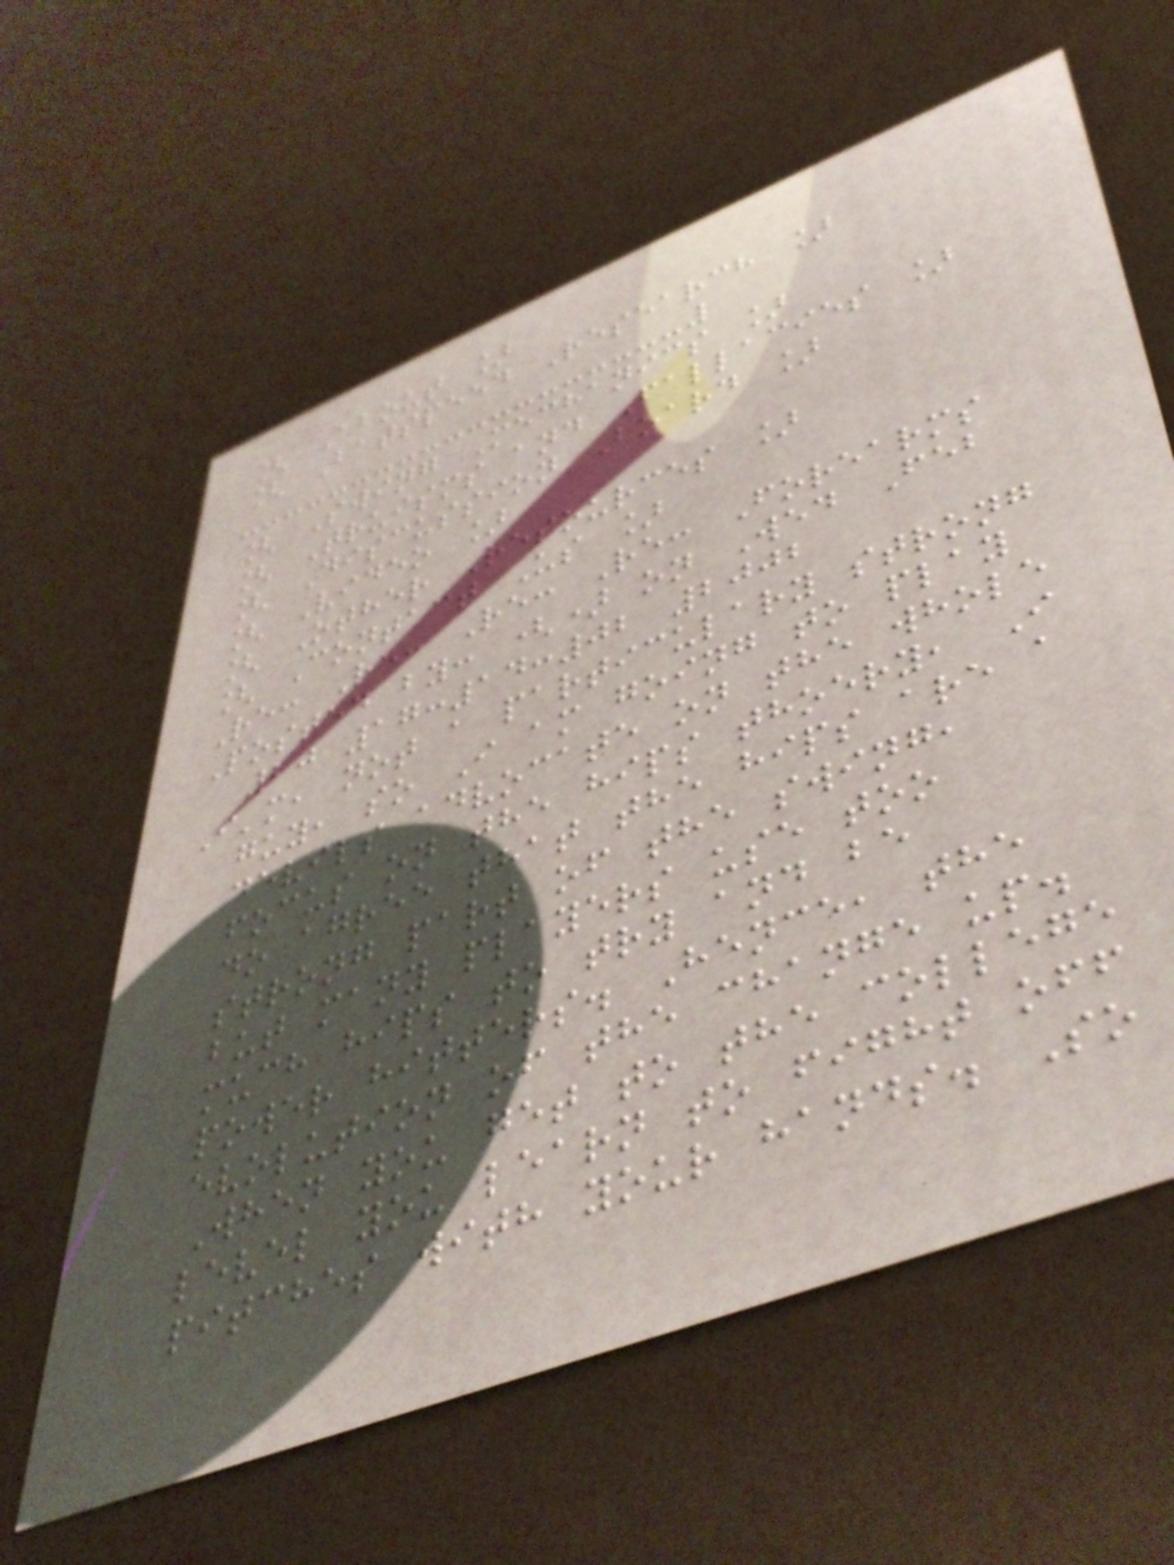[ About ]
[ Batspeed Research ]
[ Swing Mechanics ]
[ Truisms and Fallacies ]
[ Discussion Board ]
[ Video ]
[ Other Resources ]
[ Contact Us ]
Re: Re: Re: Re: Forearms
Posted by: () on Wed Feb
20 17:14:02 2002
I'm, not a particulary strong
guy, so I am going to play
devils advocate on the whole
focus on the hips thoery, I
do agree that the hips are a
strong part of the swing,
but many players use too
much hips to try and be
power hitters. Hence, the
evolution of the change up.
When you get to the college
level you learn to fight off
pitches with your hands. So
